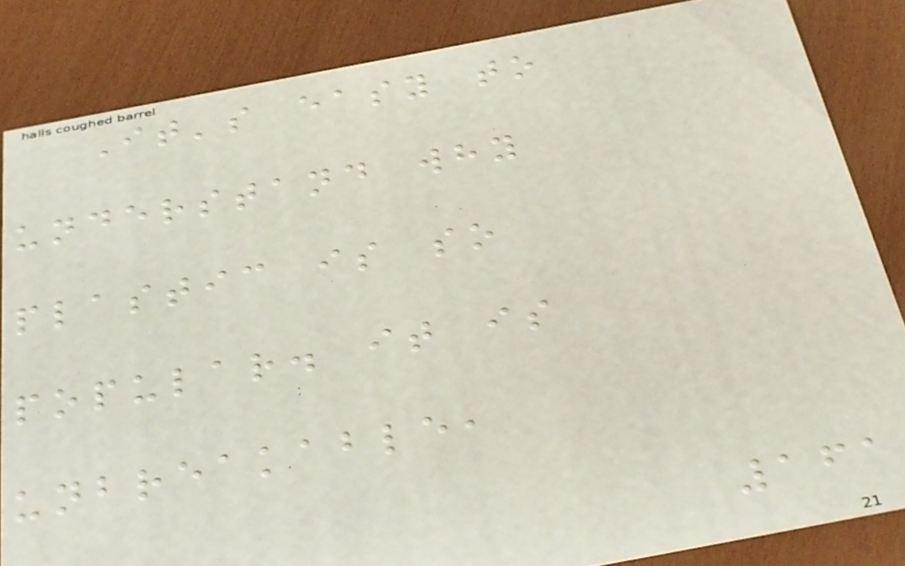It's easy to
understand why
plastic is so
popular. it is
unbreakable,
161
